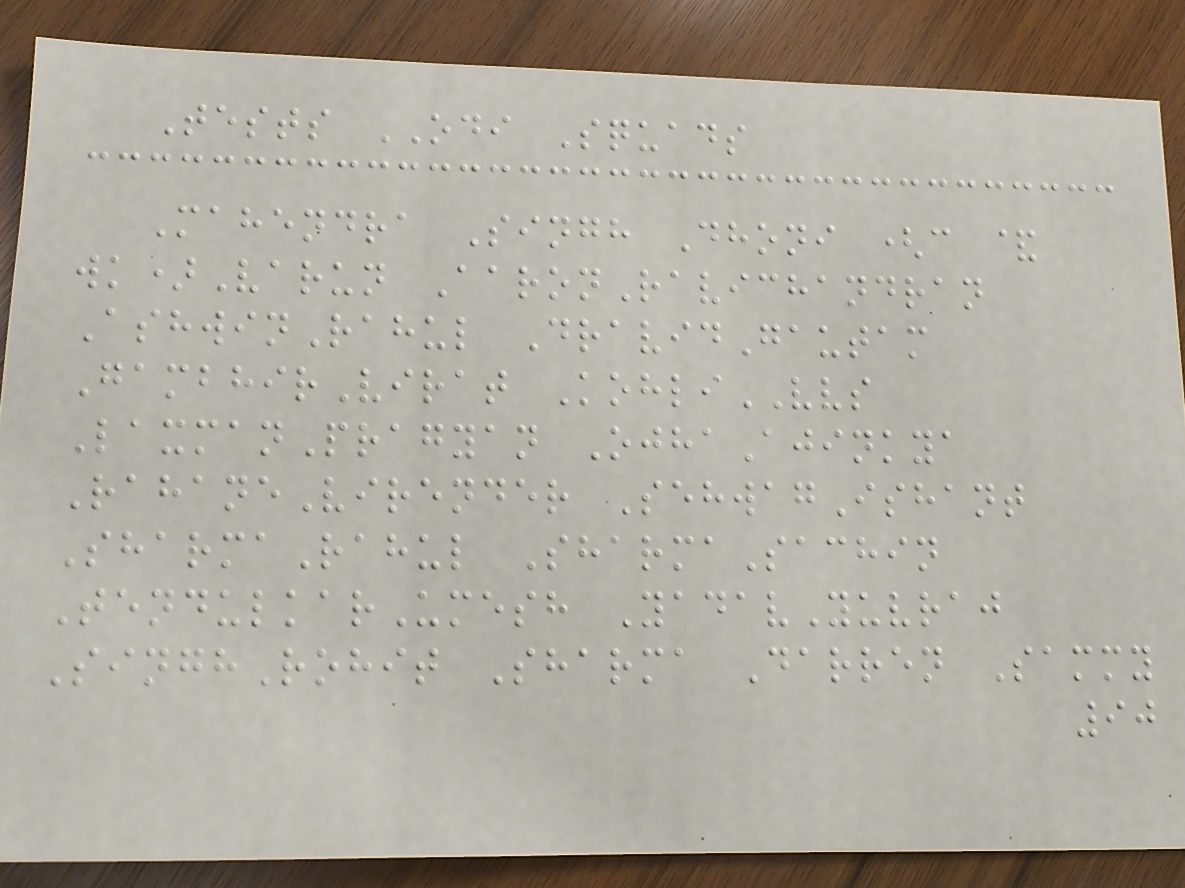Tests ODI Squads
Mahendra Singh Dhoni (c &
wk)Varun AaronRavichandran
AshwinRahul DravidGautam
GambhirVirat KohliVVS
LaxmanPragyan OjhaAjinkya
RahaneVirender SehwagIshant
SharmaRahul SharmaSachin
TendulkarUmesh YadavYuvraj
SinghRohit Sharma Darren Sammy
90
